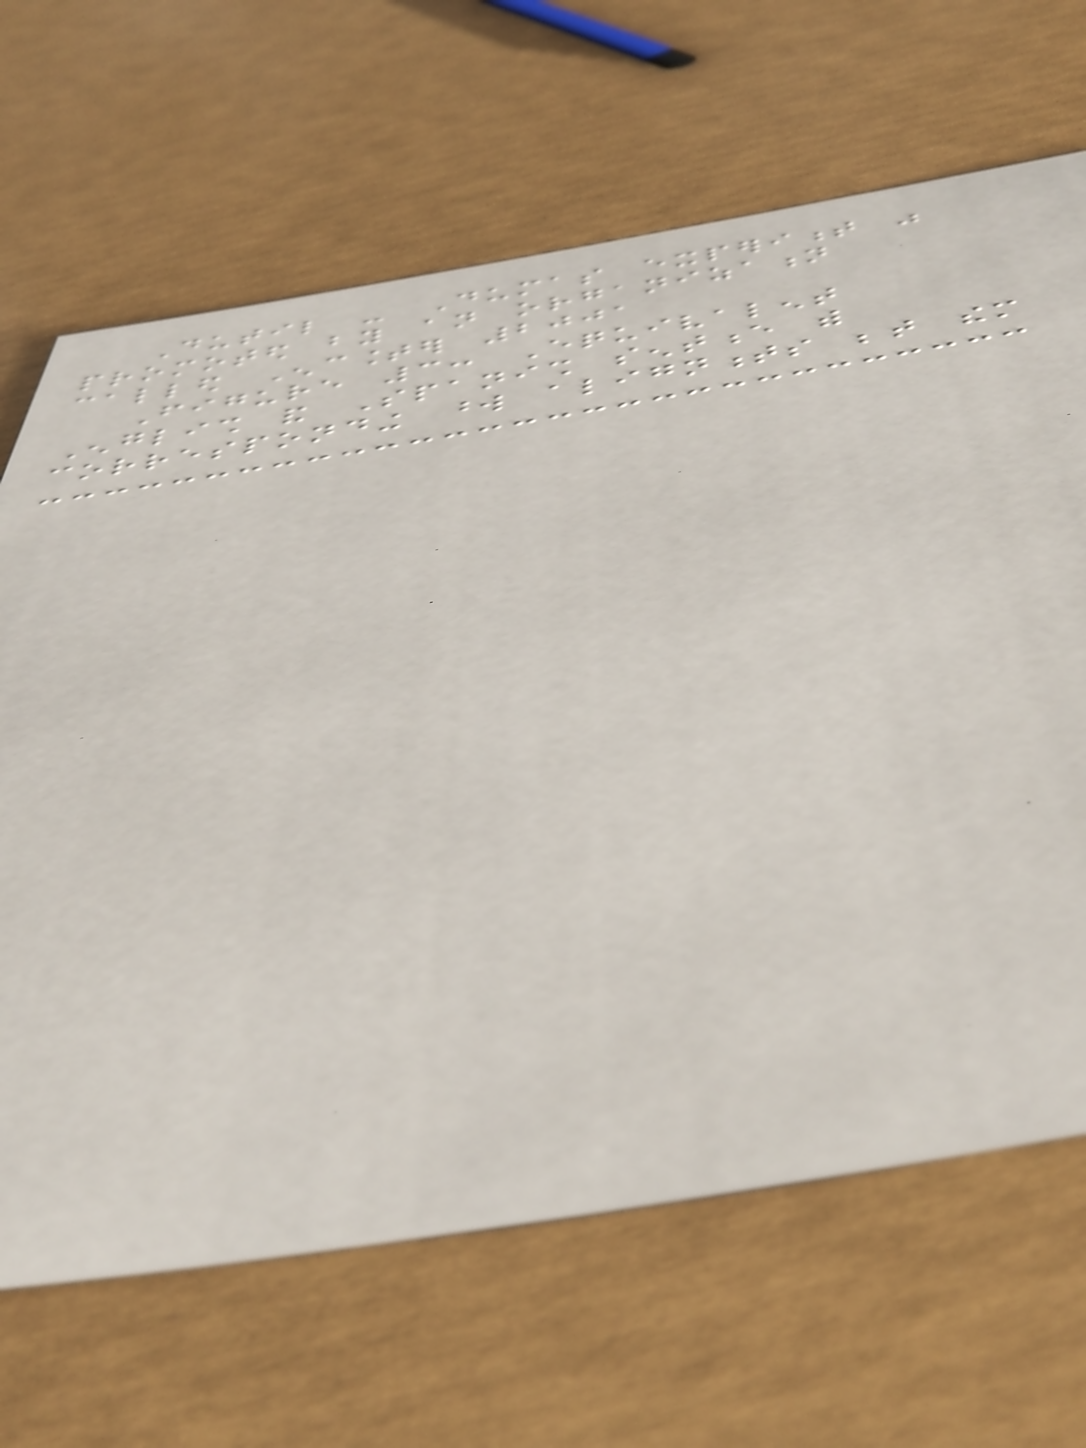Dutil - Dumas experiment was
promoted by an organization
called Encounter 2001
Figure 3: Equivalent
English and Spanish sentence with
corresponding word alignments between them
